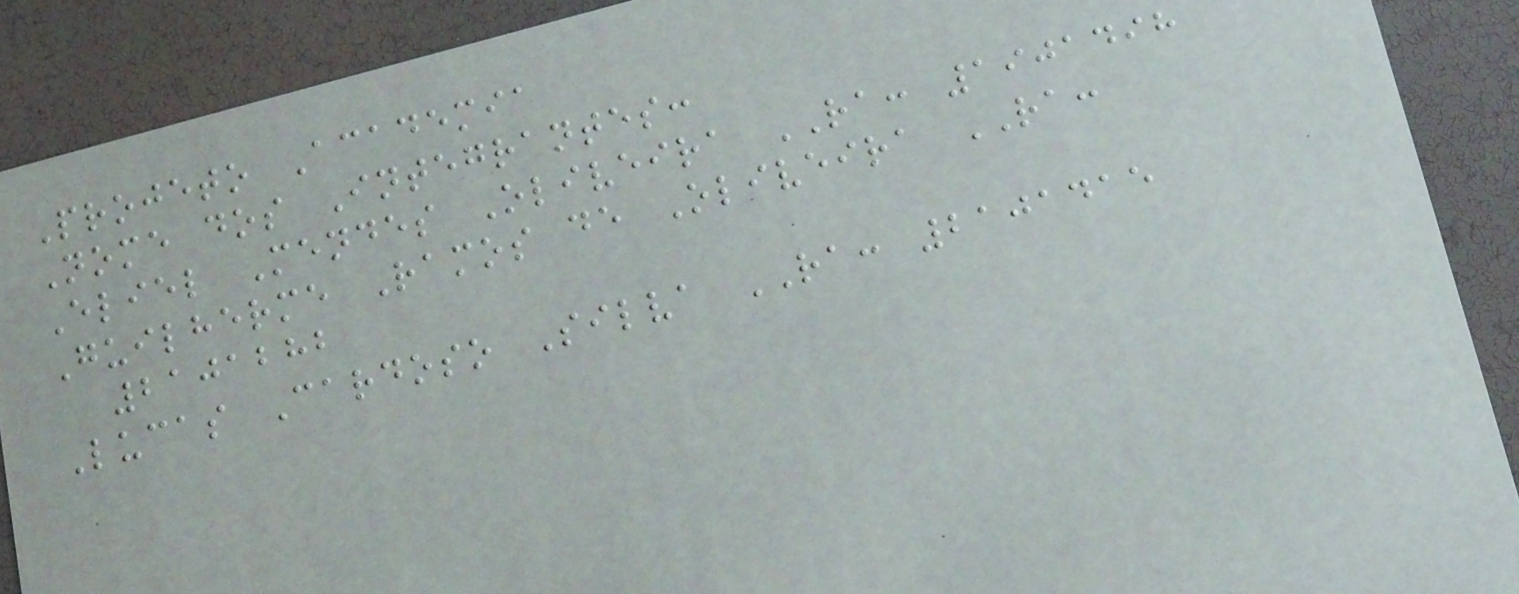Projeto Academia
Nome dos Integrantes:
Eliel Mendes Oliveira RA: 1901498
Guilherme Ramos de Oliveira RA:
2101282
Lucas Cardoso Silva RA: 2101415
